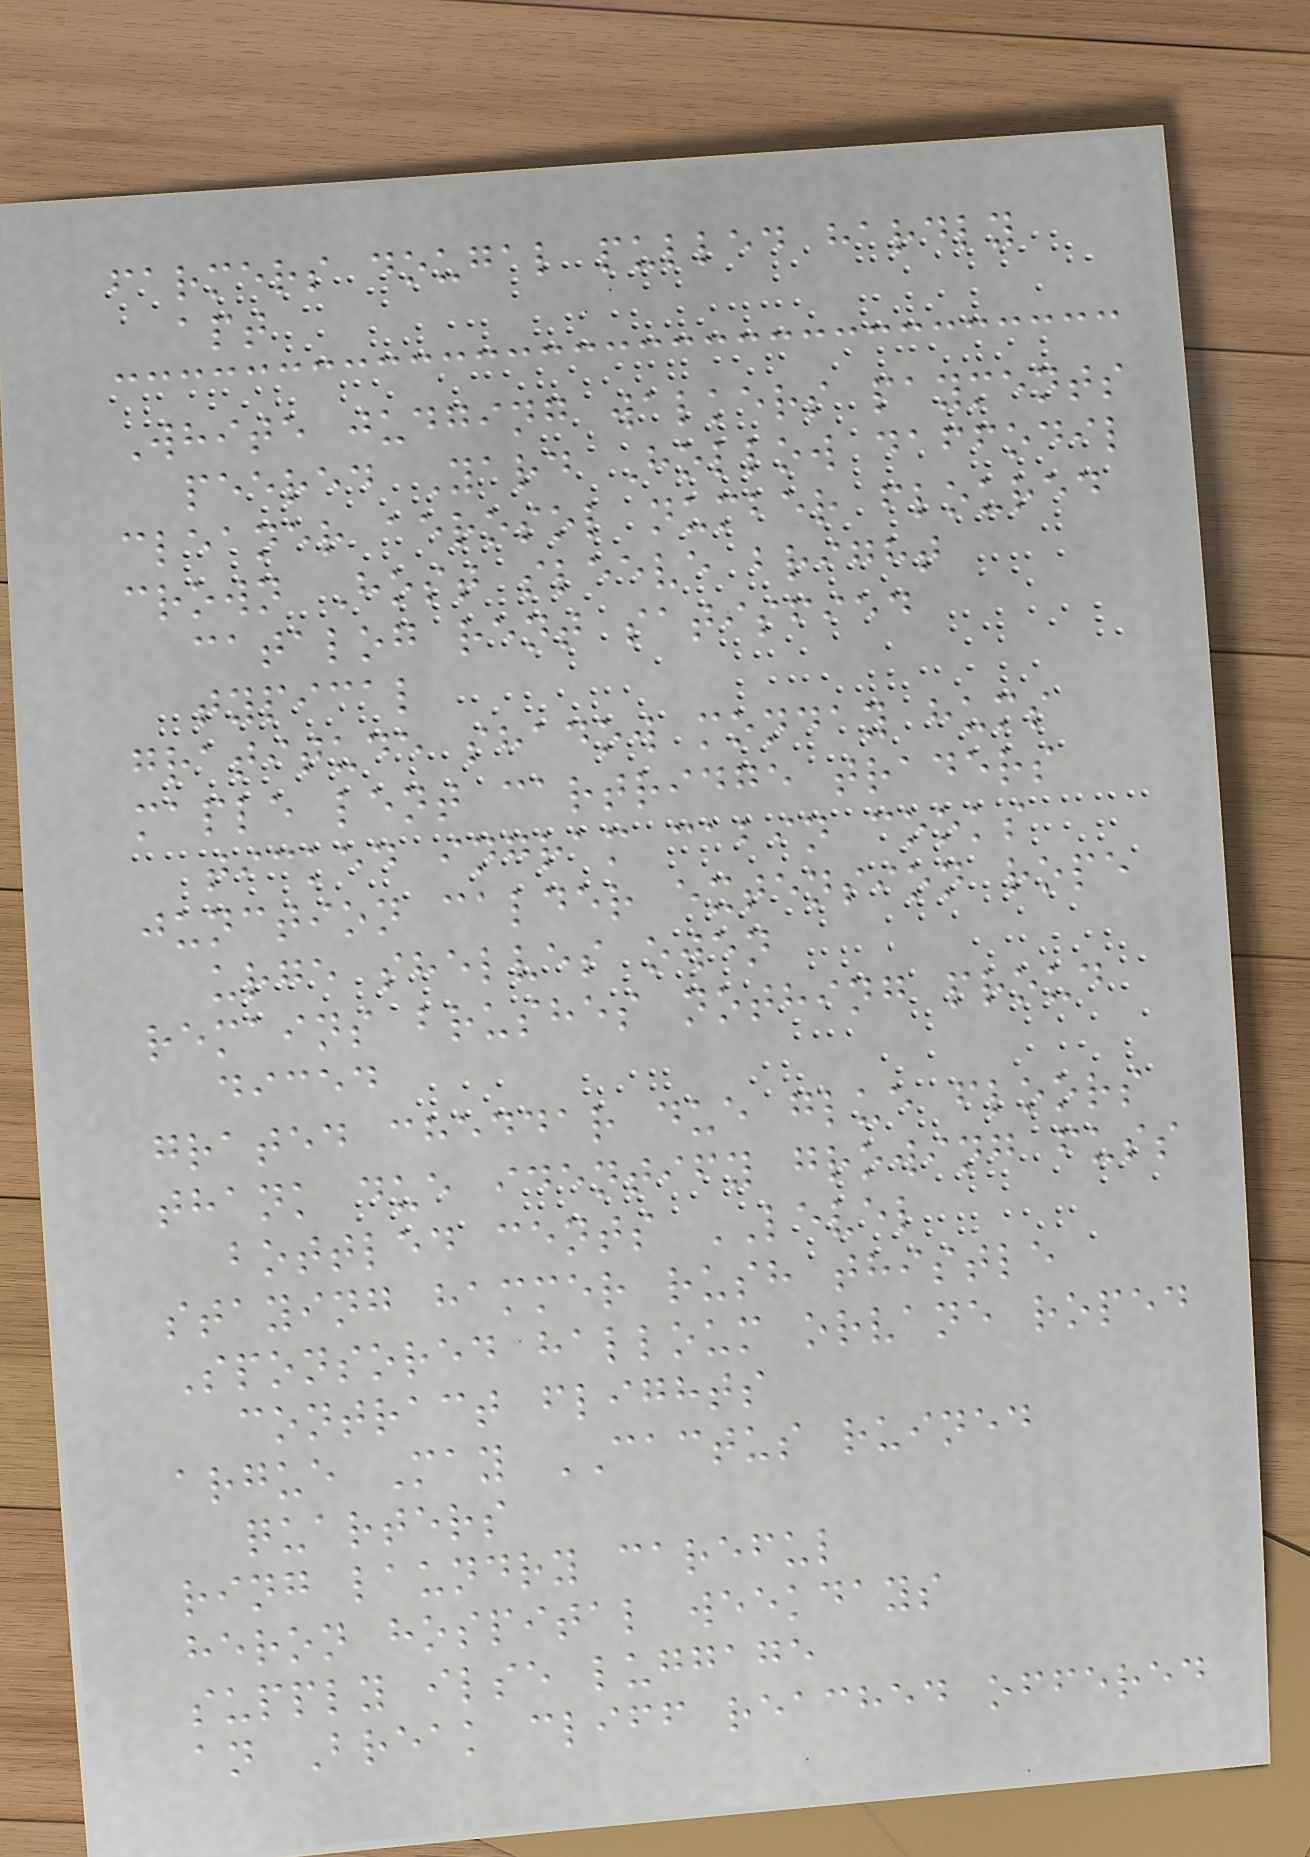farmers dougal pulled hardly
apt
White judging walkers payments
peered Yard Hollow daffodil
cleaner aerosol number floured
crown Host sleeve bright
catalog rent satisfied
typical
gratitude shadow monday hums
maple lent cartridge traders
ticked ingram cabin cooks
junction calder extension rope
urge shelves owen
remains brushes nothing proud
diced
grated cheddar due glue floors
thank due identify growing fuss
bottled cents LEVEL
staying hammer rush thistle
Sponsored halloum orvane roped
contract flights
argue May CACTUS ruined
quarters
ring laundry careful
heron hospital weekdays
supply ilse luggage
an Break cliff reached offered
